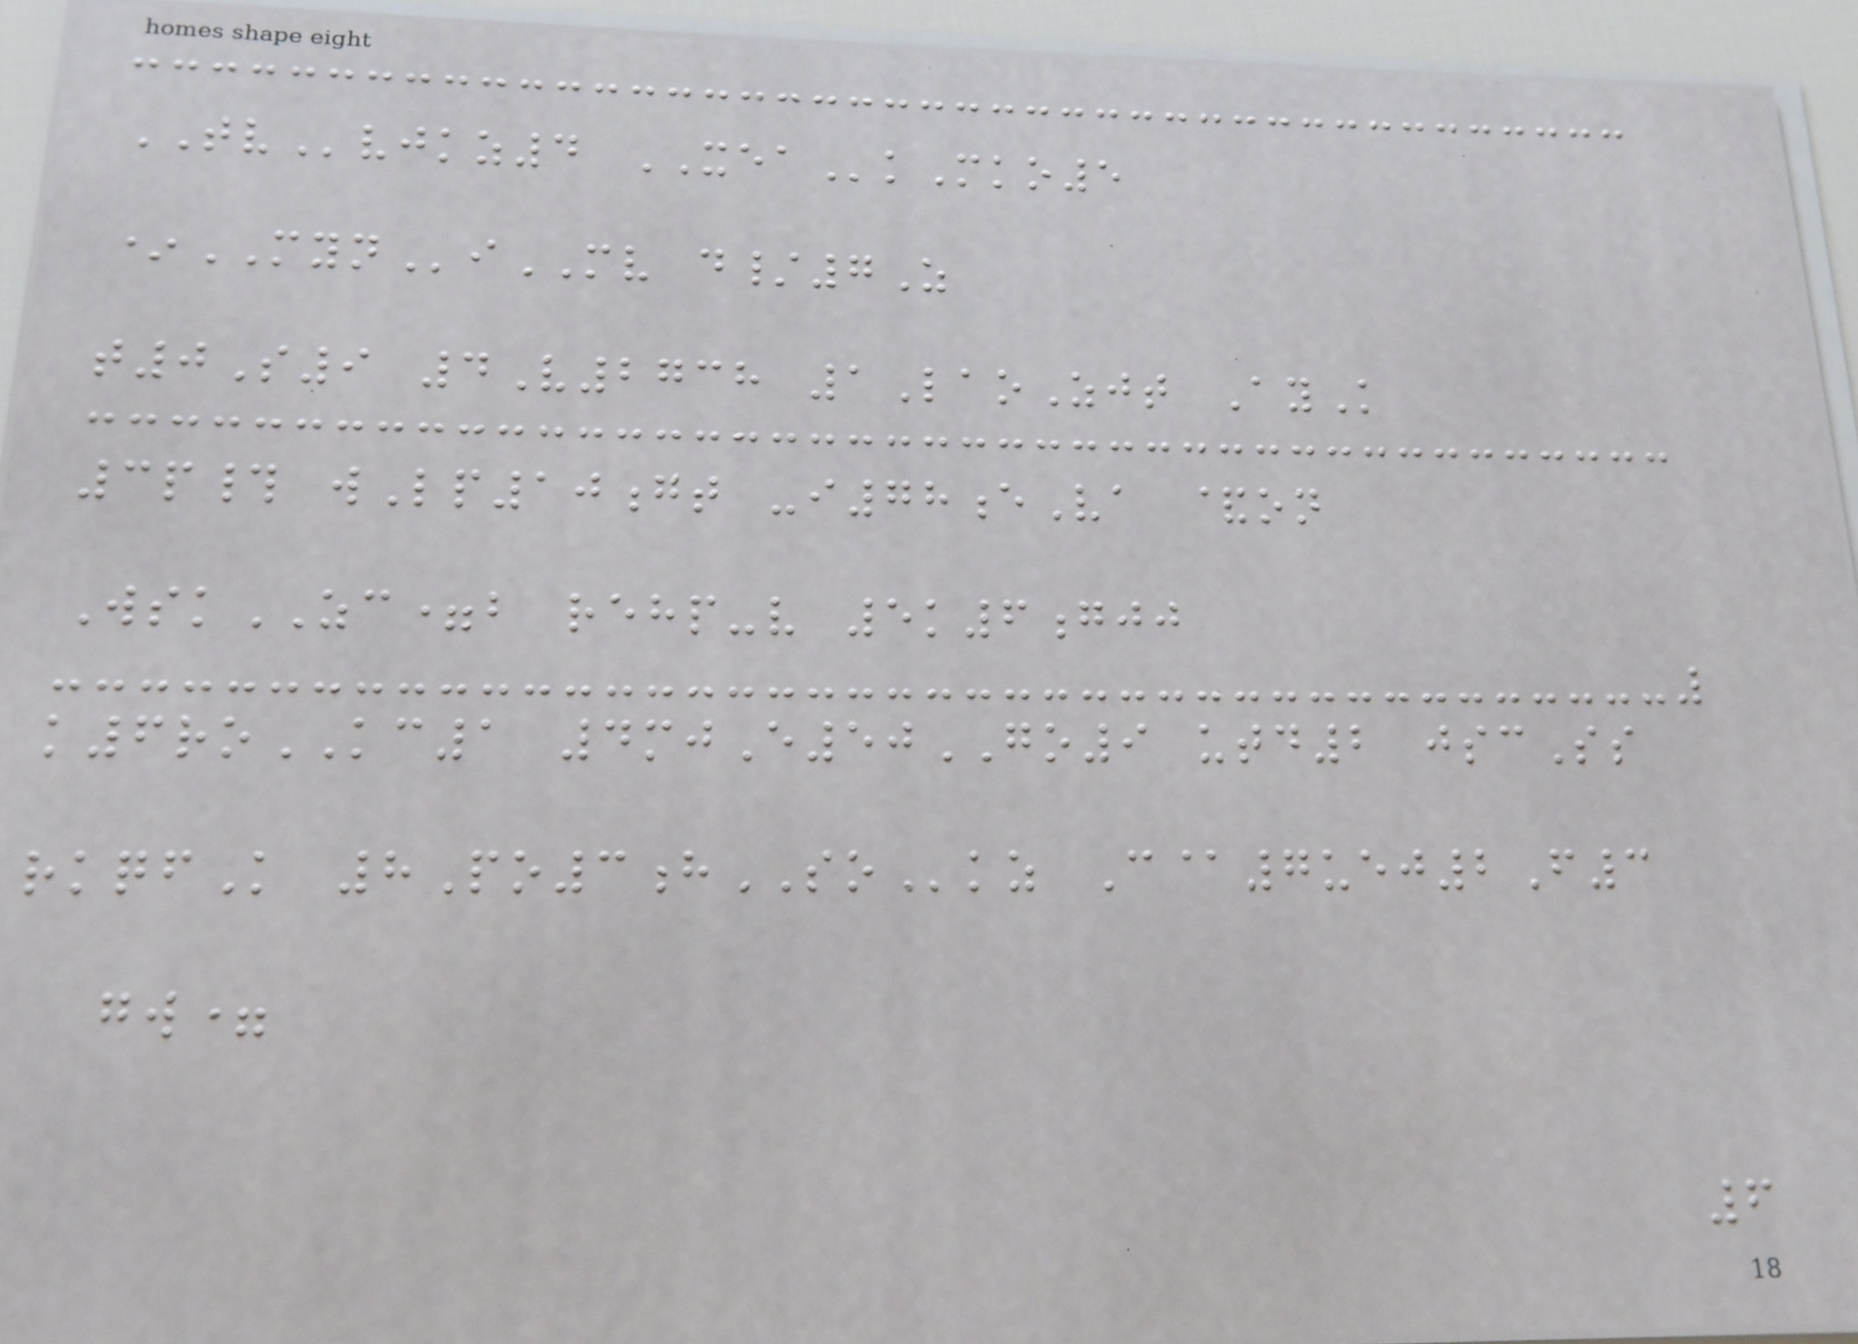TVvjkz4 XEAkMko5
*MYNiMV d/7Z
t0S9 4V2738 1LaoZjt AyK
3p# wLp10gt -i78eVa &on
WskZC=b rehp-v 5k6gjj
k6roKC1 4mjE50GO9 utd2 jscSs
rkqfK 8Po3hSOkz C@7uej2F3
gw=
6
